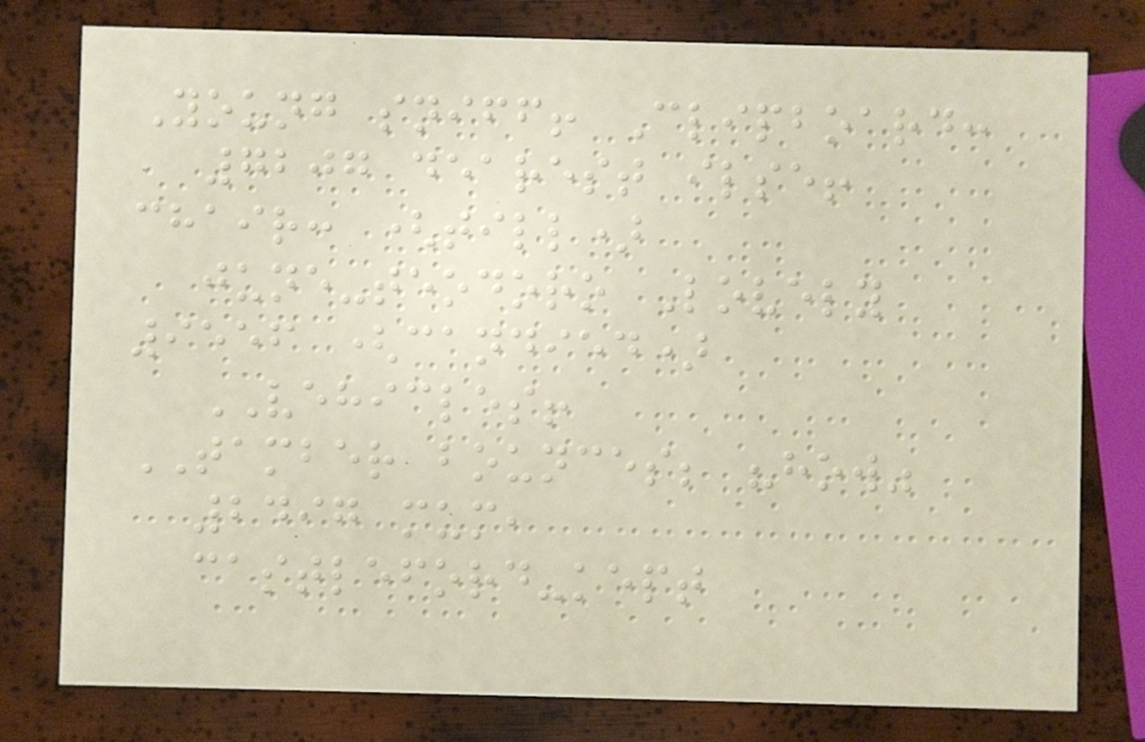Young sniff! Clipboard:
7207 dearest ilse!
chair: (till)
june-teodoro Lovely
9556 (candied)
VEHICLES!
TAMBER bounces; "how"
2497 mum,
castleford-kept
